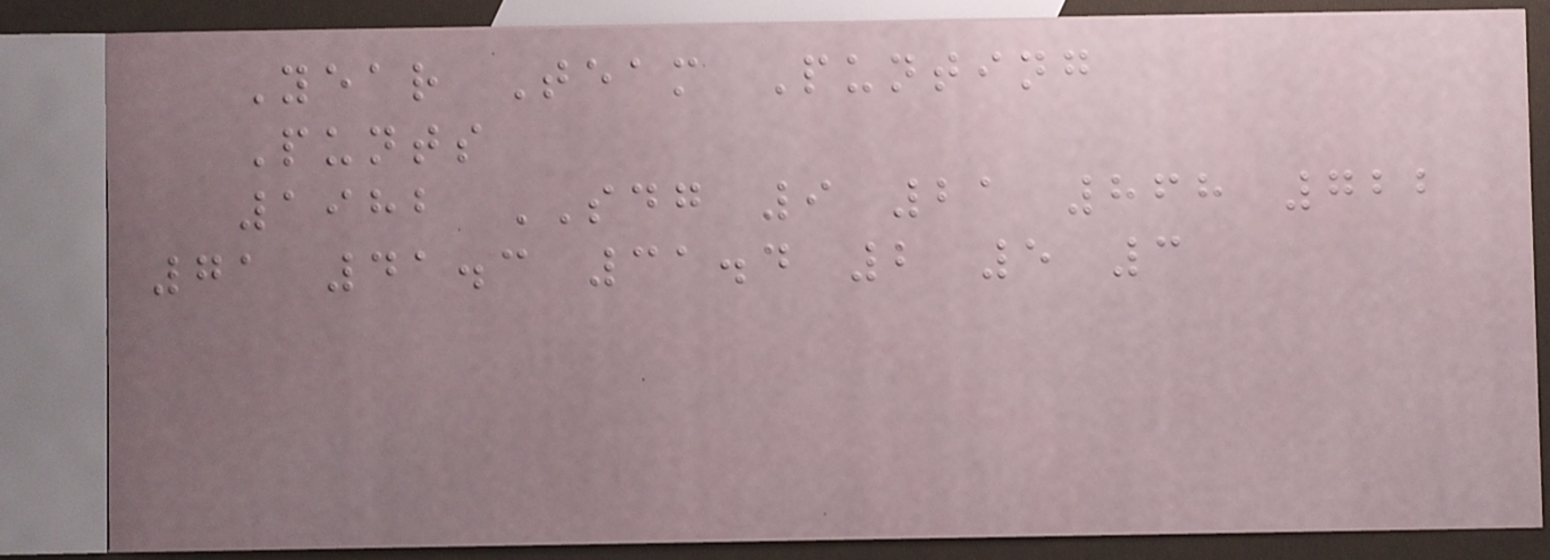Year Team Punting
Punts
1982 SDG 9 21 868 722
71 41.3 31.4 2 5 3
